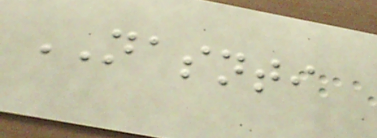NASNTI
